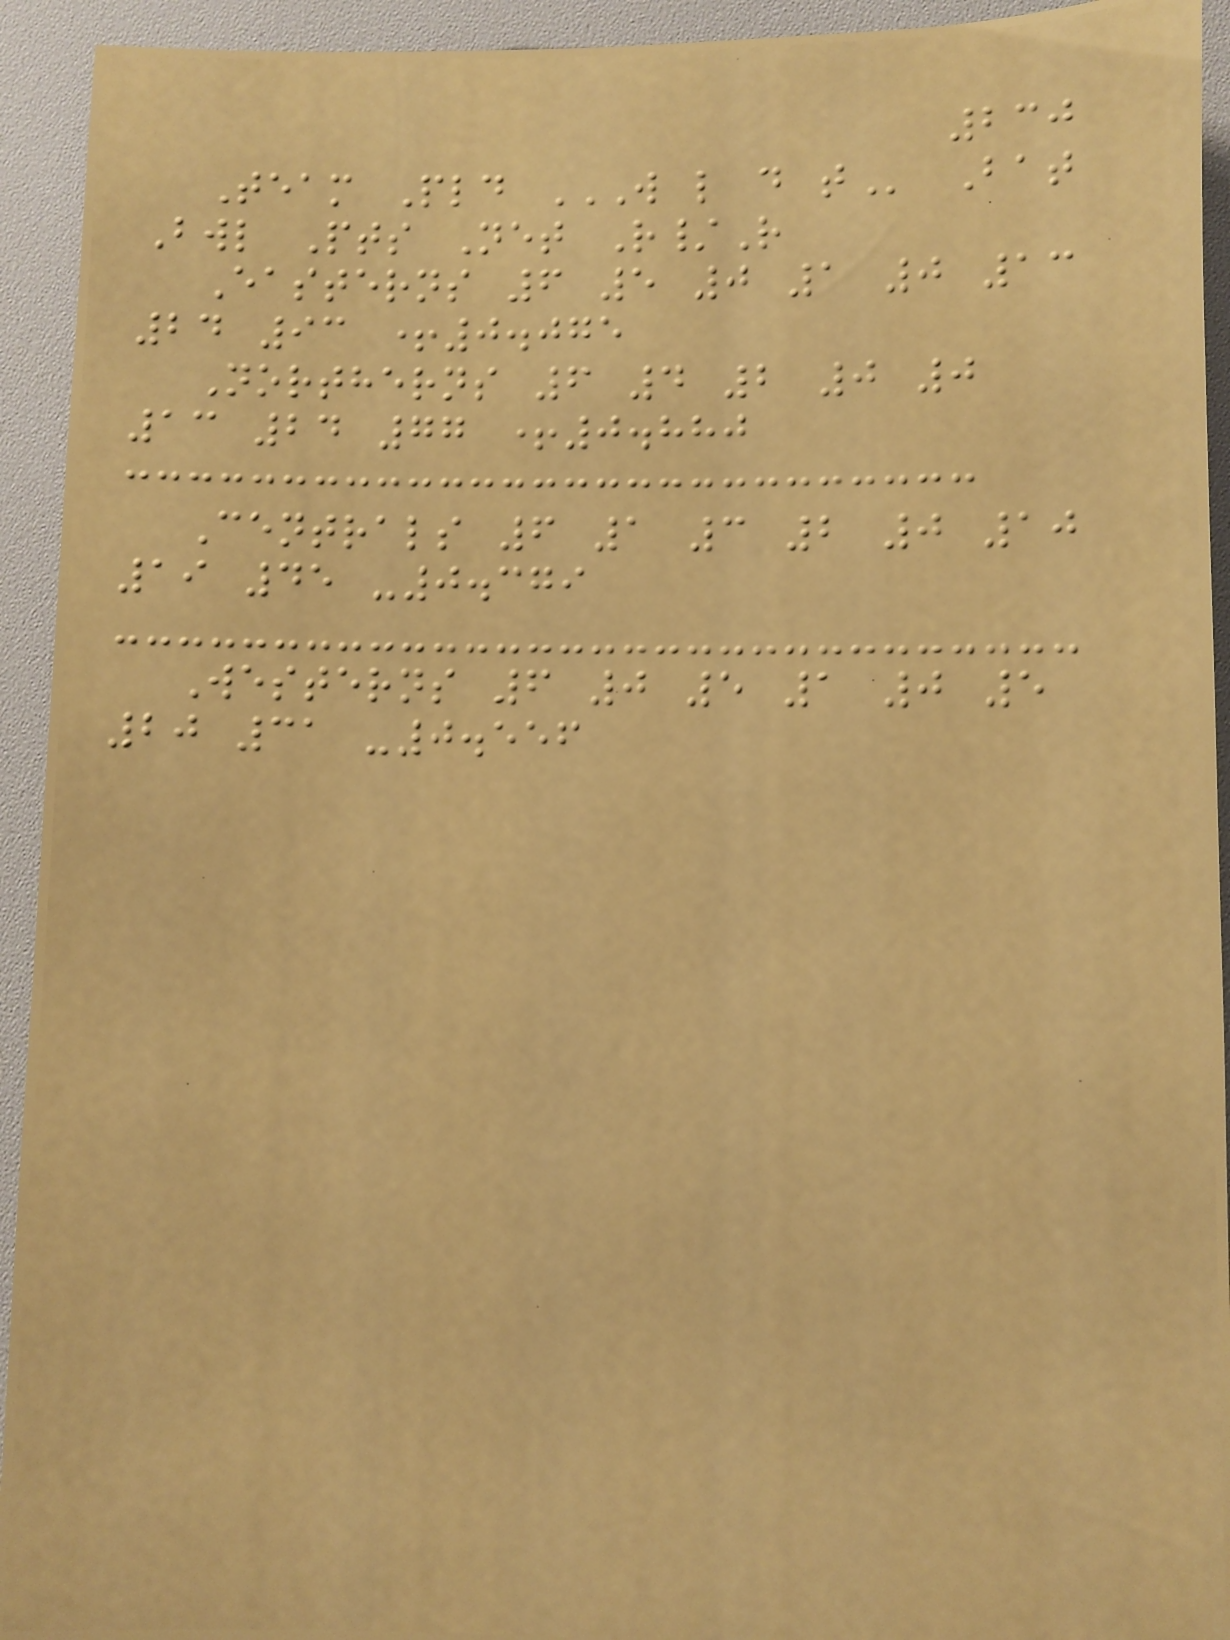230
Team Pld W L D T Bat
Bwl Pts Net R/R
Easterns 6 5 0 1 0 13
24 93 +0.075
Northerns 6 4 2 0 0
13 24 77 +0.880
Centrals 6 1 3 2 0 10
19 45 -0.379
Westerns 6 0 5 1 0 5
20 31 -0.556
